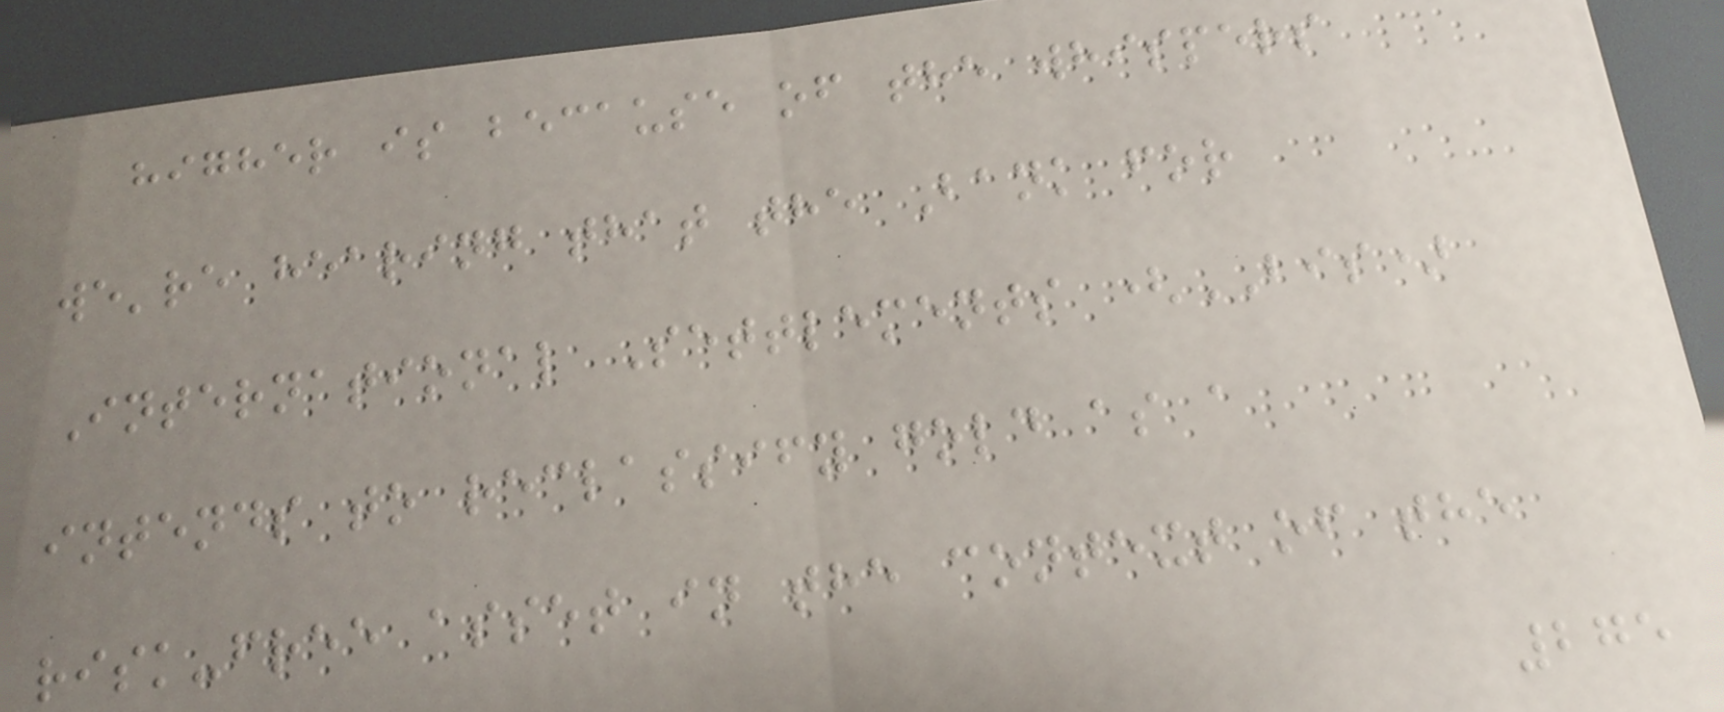higher is because of the whispers
we're hearing that the Bank for
International Settlements (BIS)
intends to reclassify gold as a
risk-free asset in the context of the
275
